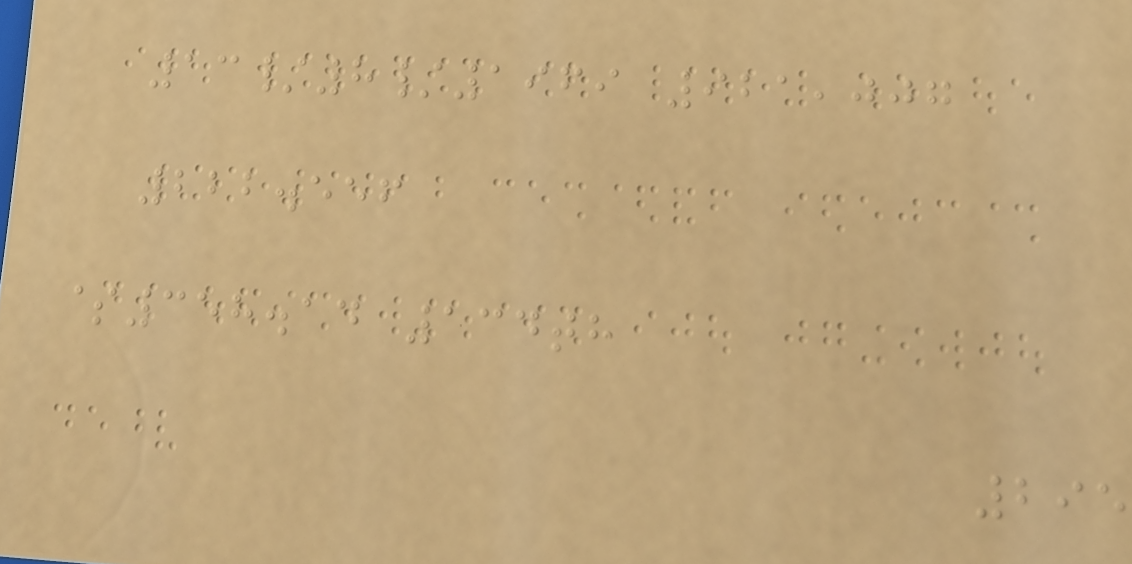13/8/1969 921,007
222.556
$358.14 134th
295
